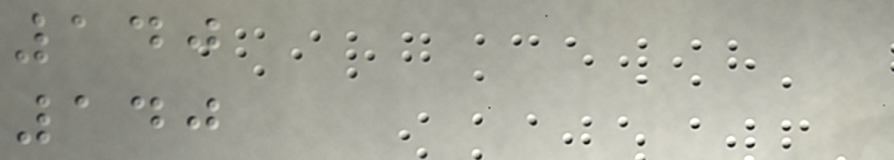140
140
